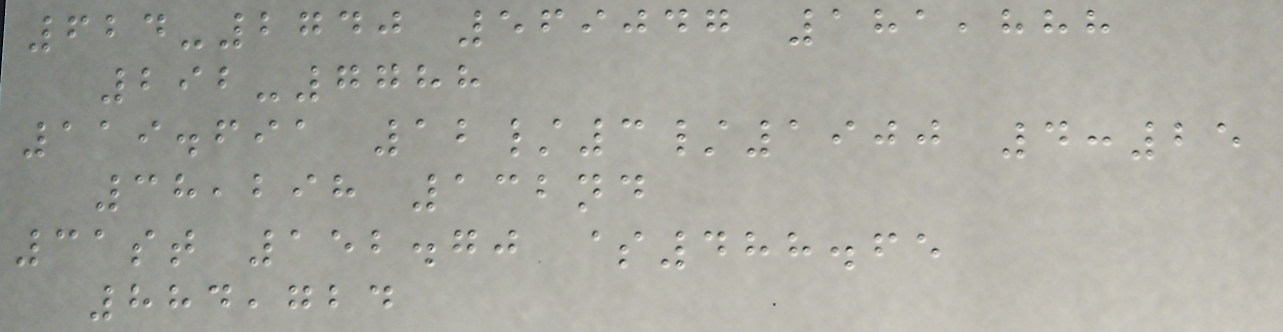624-2740 569047 181,888
292-7788
119.691 12/3/1900 4:25
38,298 132nd
31st 152.70 $488.65
884,724
